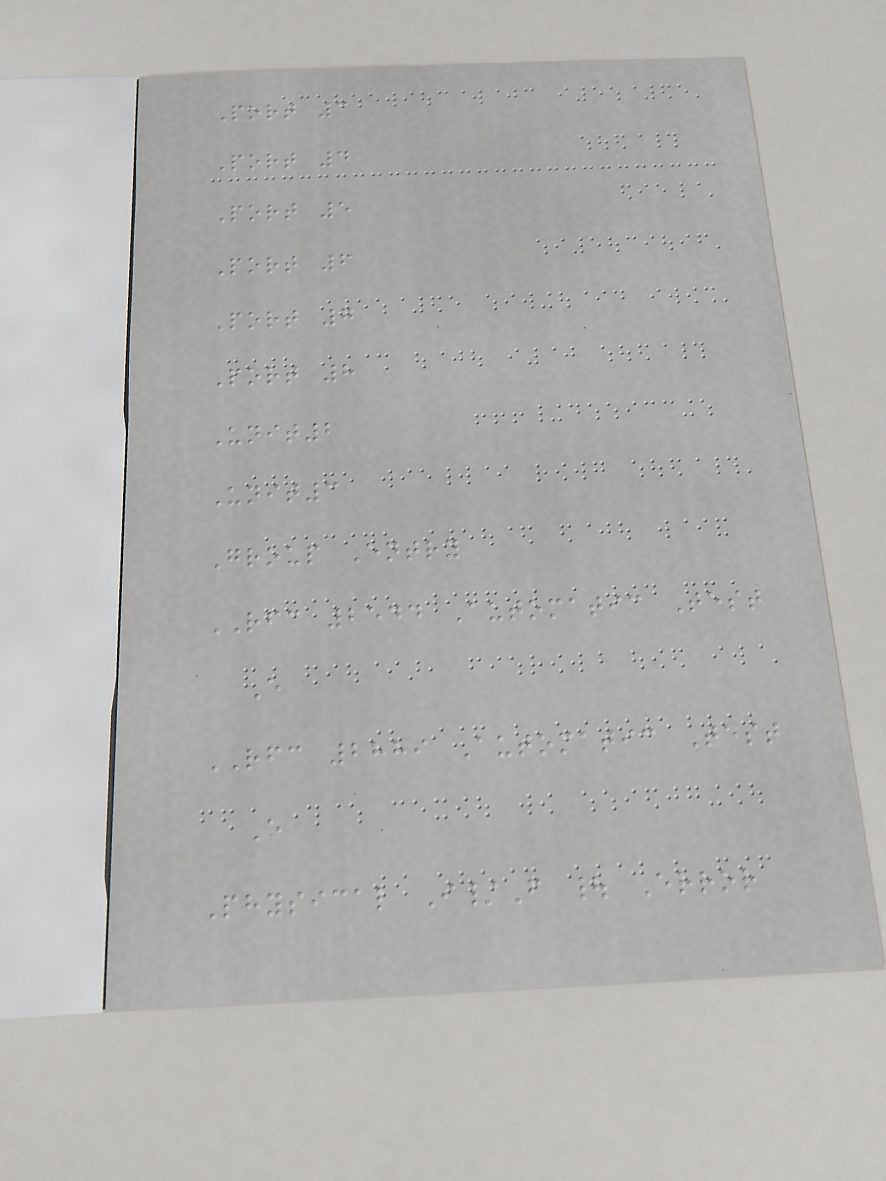Port 3
Port 4
Port 5
Port 6
Port 7
Port 8
Unit2
Unit3
Group Entry
RFC 2544 Automatic Test
E
RFC 2889 Automatic Test
E
Physical I/F | Error
